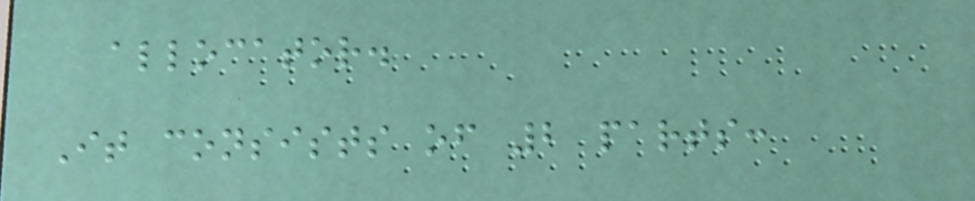allocator.
It consists of 2 parts:
